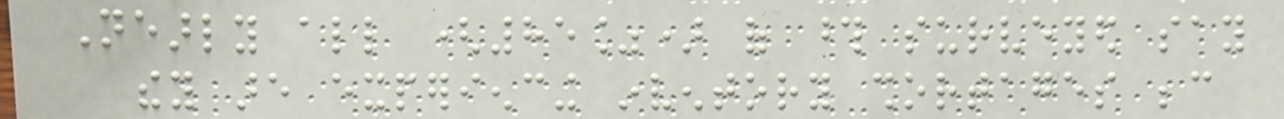Nearly all (85%) of those surveyed say
they are experiencing inventory shortages because
